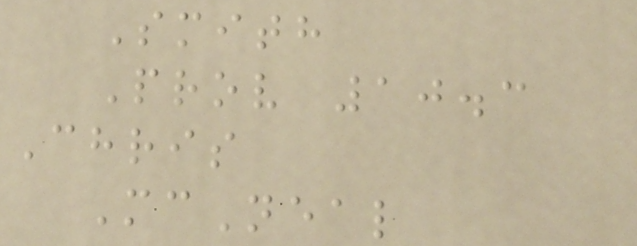Smith
Prov 10.3
Chris
McNeal
